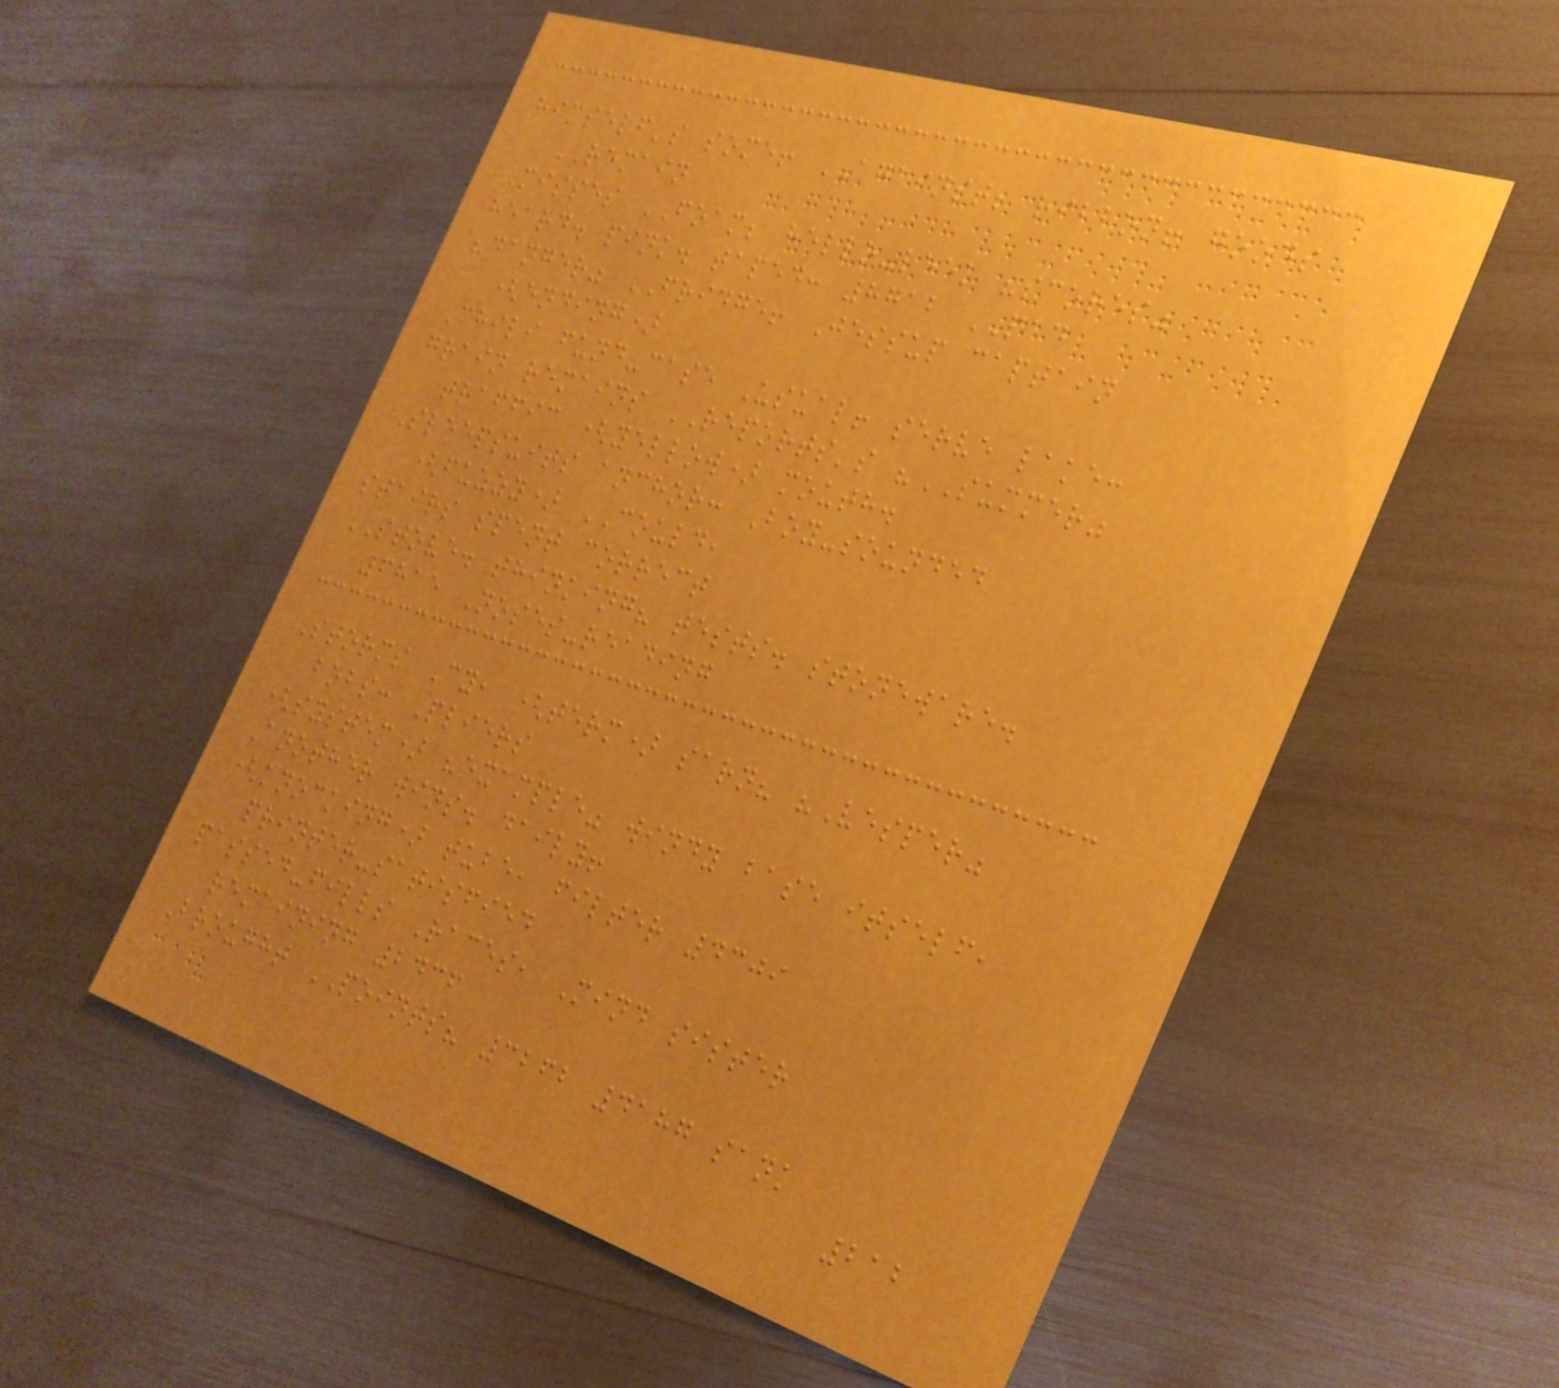himself's some! AGAINST; ribbon! goods
REMAIN
Misses FOAM; hello-leek "scores"
heard. pink. taped: 8712 PAD
"danger" FRIDGE! Jessup captain
(ending)
Chili fund-case Usual! serve lake:
grain remains REPORTS's "SUMMER"
traffic (yellow) mouth.
Sleepsuits anchor: Boy-sounded
(fuzzy) COULD,
stairs spent correct
STOVE. thinking? tests. stoneware.
6815 Noses-reading
Storms Cy, (term) sarn? "Vesper"
bobs: Pliers
(system) "example" windy base itself,
Another wins. daily!
(knocking) tube, filter 4309
printer-satisfied
passed-fills Races, Mind sister
remaining 2436
Brought POINTS? 3262 4187 sank
212
